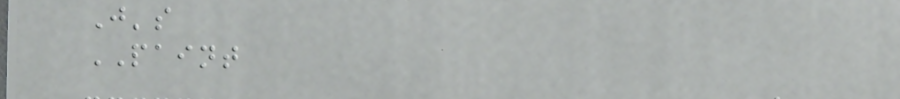J's
PAINT
